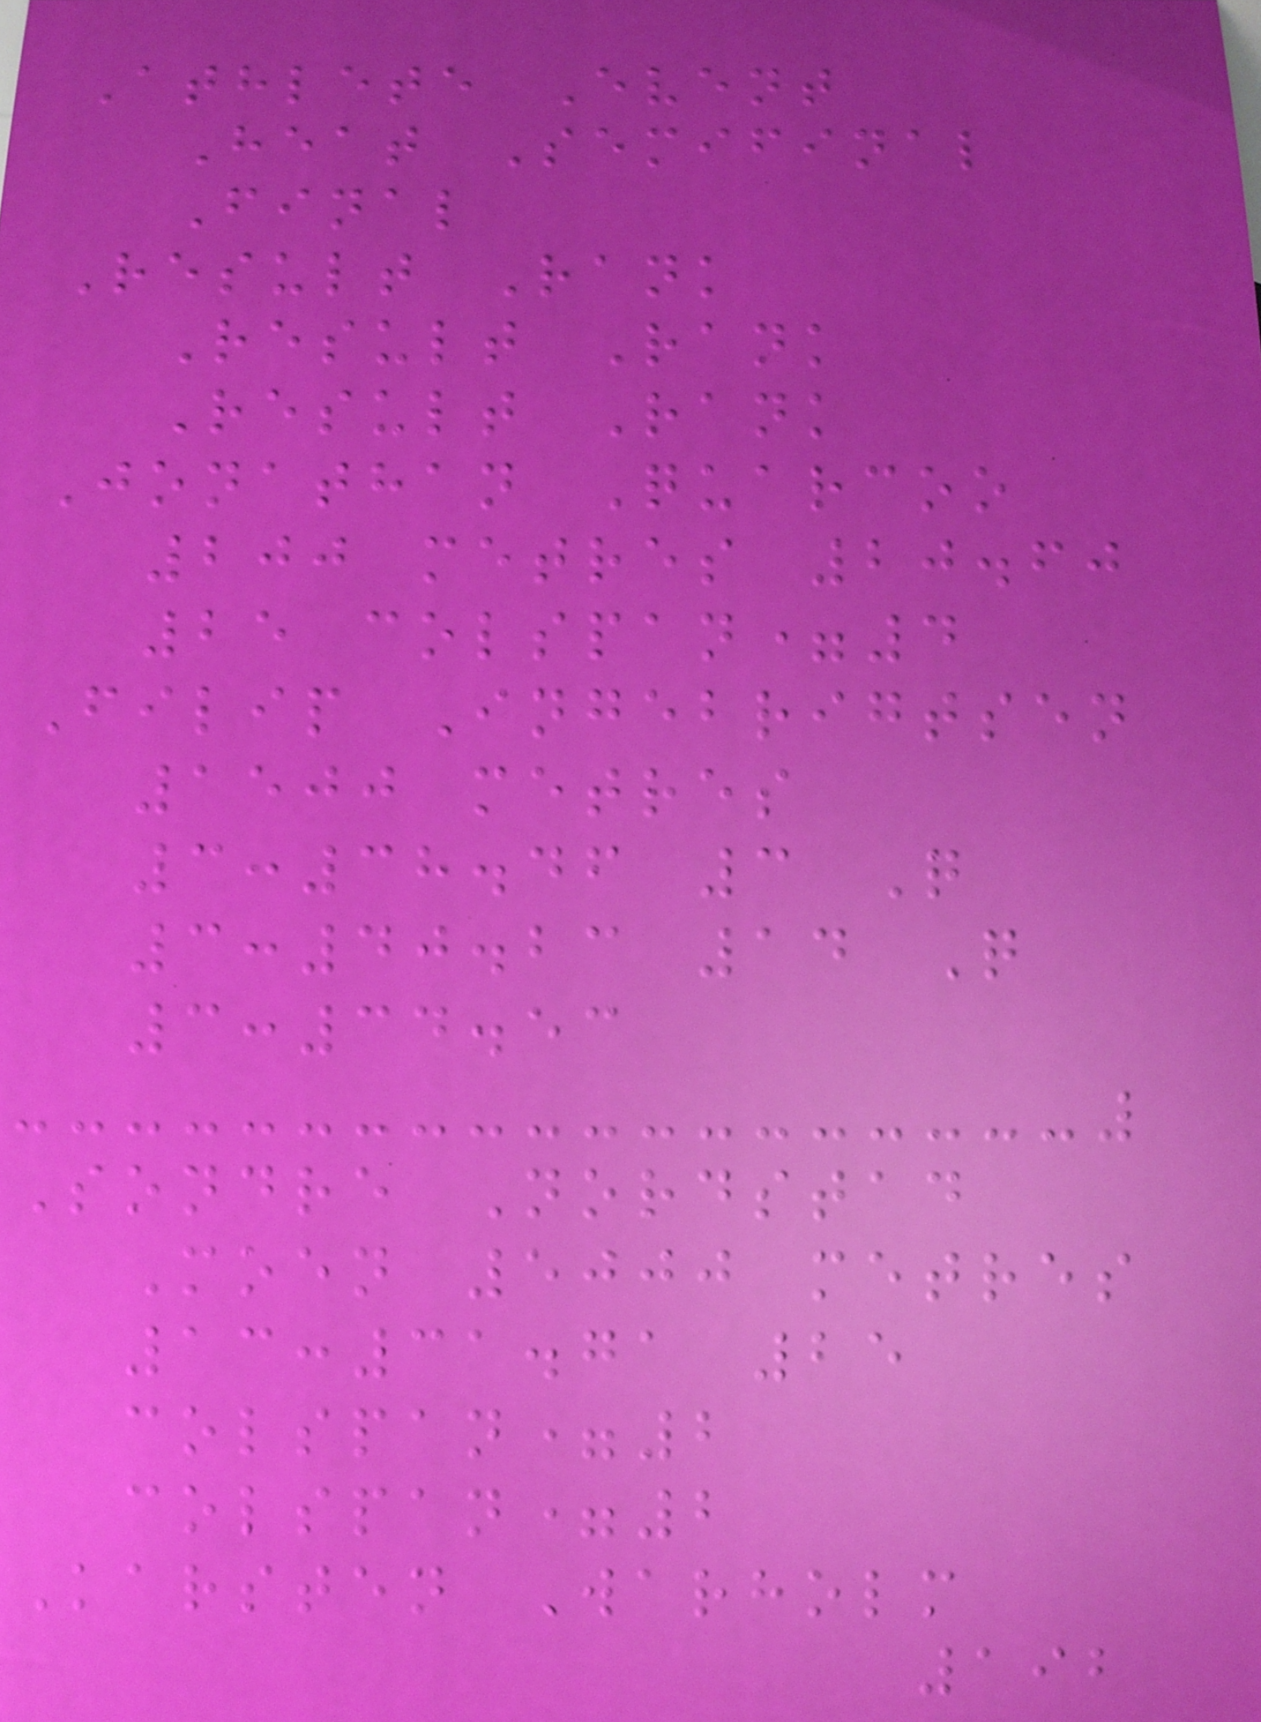Athlete Event
Heat Semifinal
Final
Result Rank
Result Rank
Result Rank
Jonathan Quarcoo
200 metres 20.60
25 colspan=4
Filip Ingebrigtsen
1500 metres
3:38.46 3 Q
3:40.23 14 Q
3:34.53
Sondre Nordstad
Moen 5000 metres
13:31.71 25
colspan=2
colspan=2
Karsten Warholm
192
